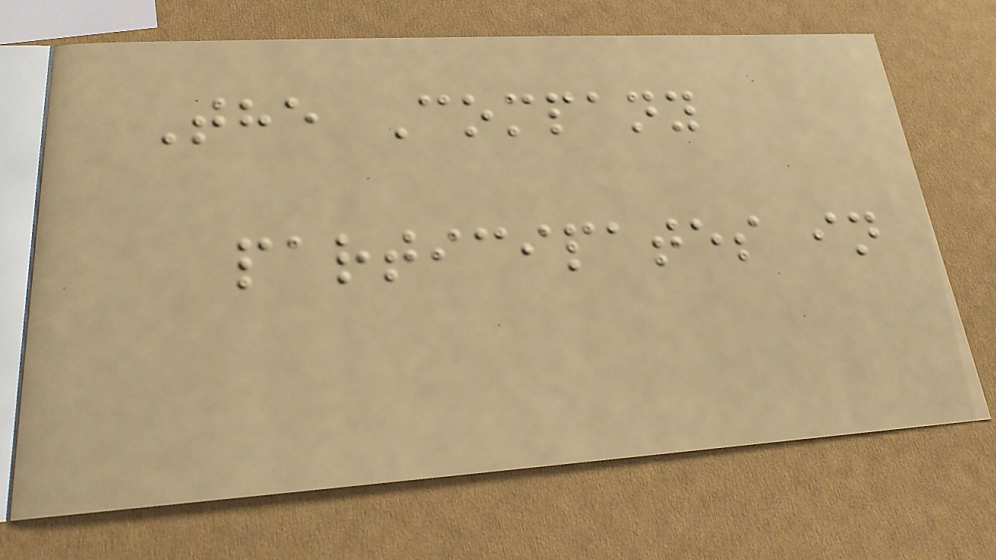The Company
participates in
